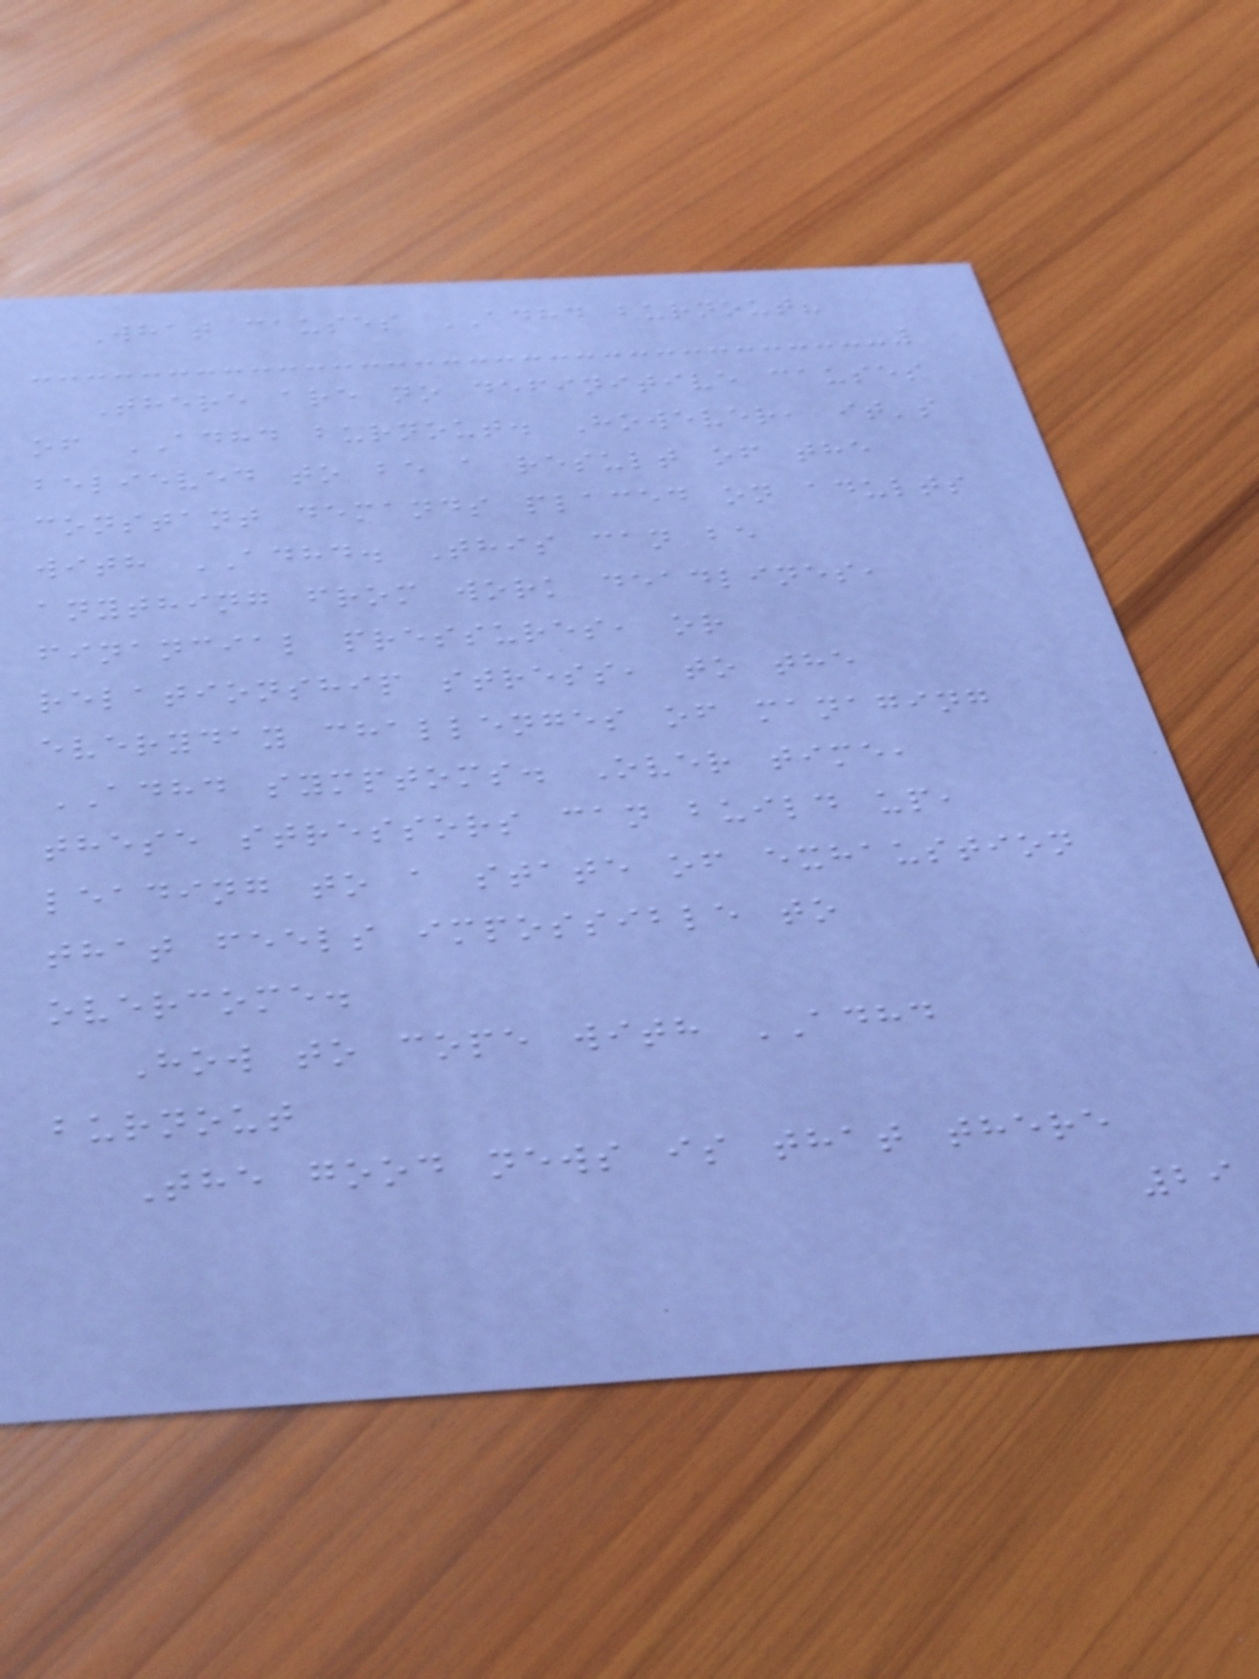What causes ADHD burnout?
There are no definitive causes
of ADHD burnout. However, it's
believed to be a result of the
constant demands placed on adults
with ADHD. This can be
anything from work deadlines,
financial pressures, or
relationship stress, to the
everyday challenges of managing
ADHD symptoms. Over time,
these stressors can build up,
leading to a state of exhaustion
that feels impossible to
overcome.
How to cope with ADHD
burnout
The good news is that there
29
